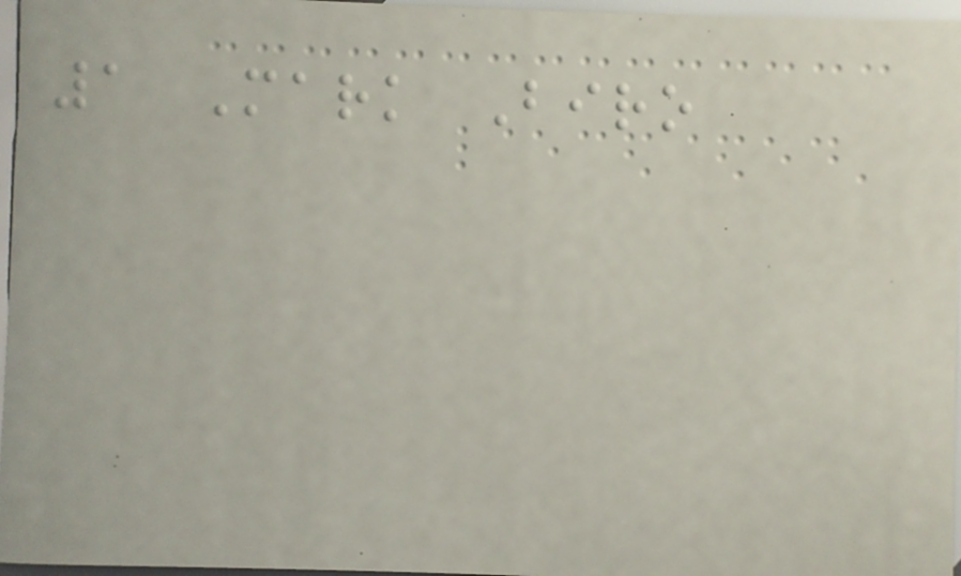1 Mark Biro
